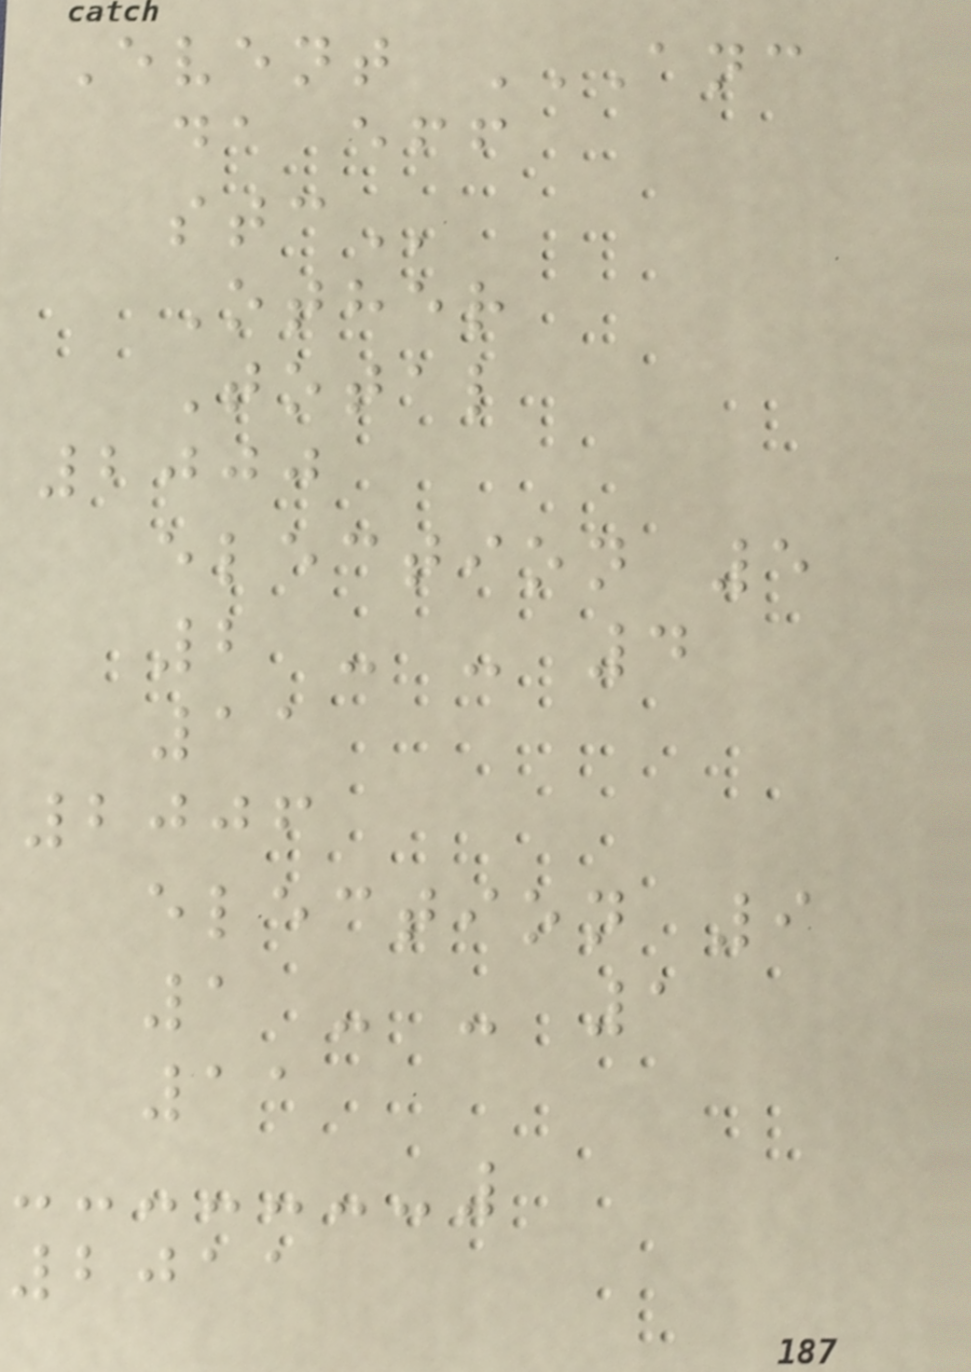Event ANC
DA EFF
STC
Other
Total
2000
election 5
2 - - 4
11
2006
election 9
1 - - 1
11
2011
